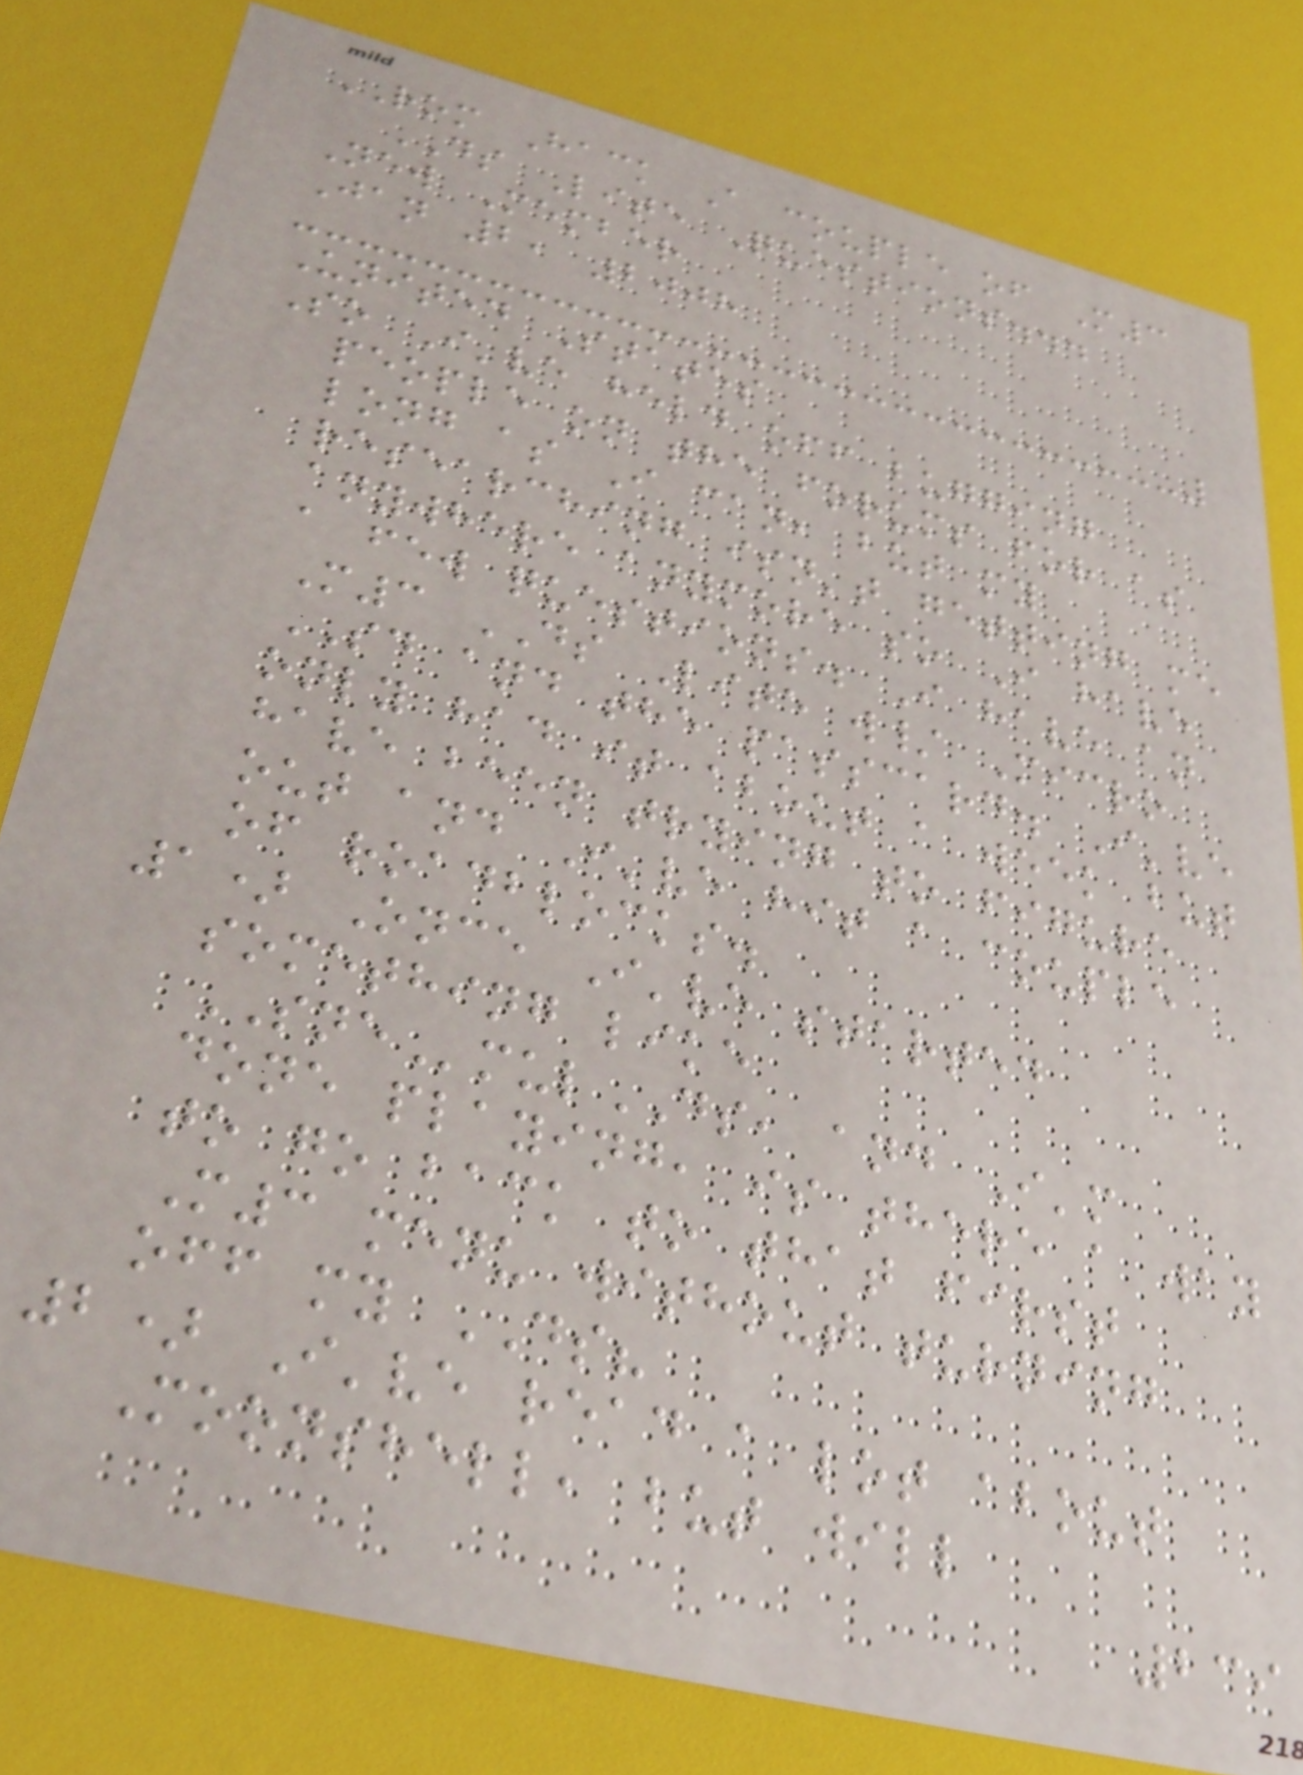ROM Hack A couple of M3
DS Lite Questions...
New Member
Jan 2, 2008
United States
So I've held off bugging
people on the forums for as
long as I can, but my
researching isn't getting me
anywhere anymore so I have
a few questions. I have an
M3 DS Lite w/ Micro
SD and the passcard. I've
only had it about a week but
have been trying to figure
out and I've hit a couple
of roadblocks.
1) Once I've started
something like
SNEmulDS, and I'm
done playing, is there a way
to go back to that first
M3 menu without turning
off my DS?
2) I've read a lot about
Moonshell, but will
239
